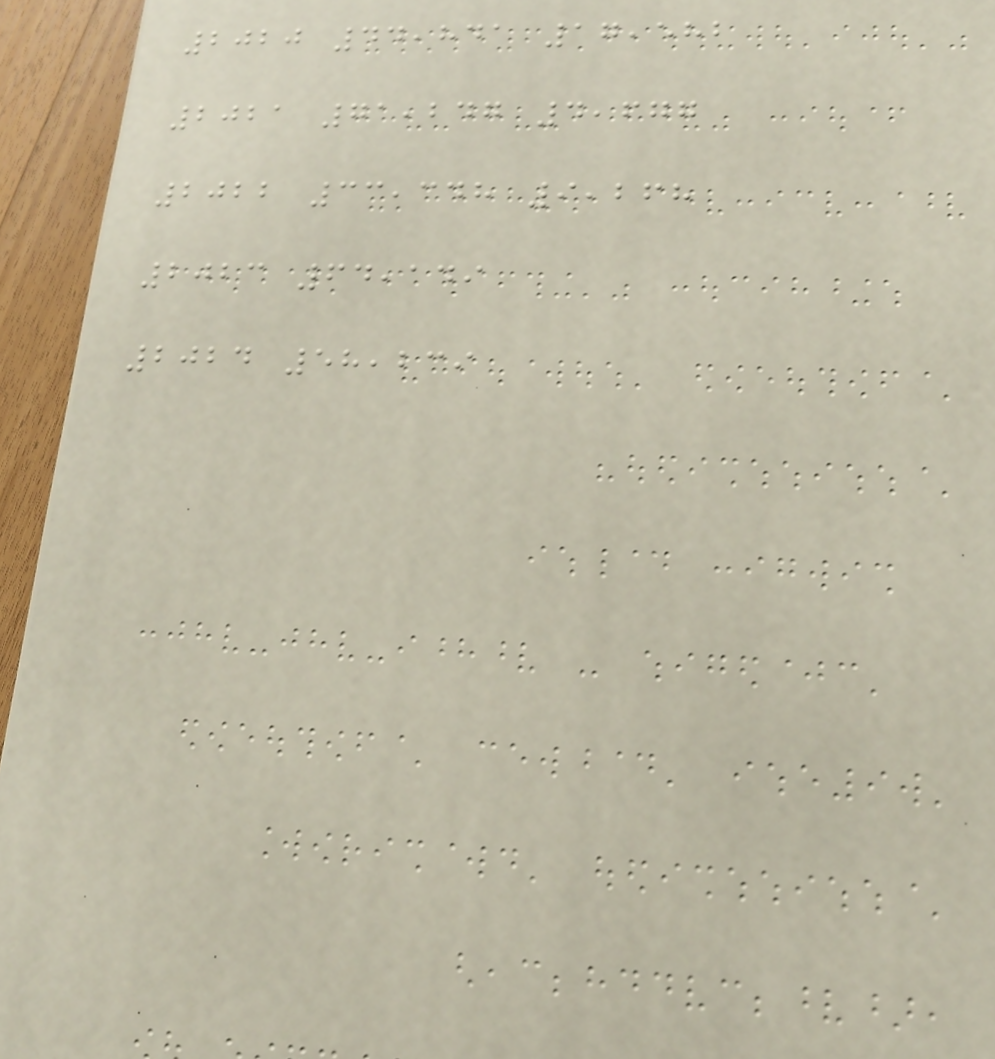2020 44,841 17,582
2021 71,247 4,677
2022 33,348 9,268
2023 64,149
2024 58,239
